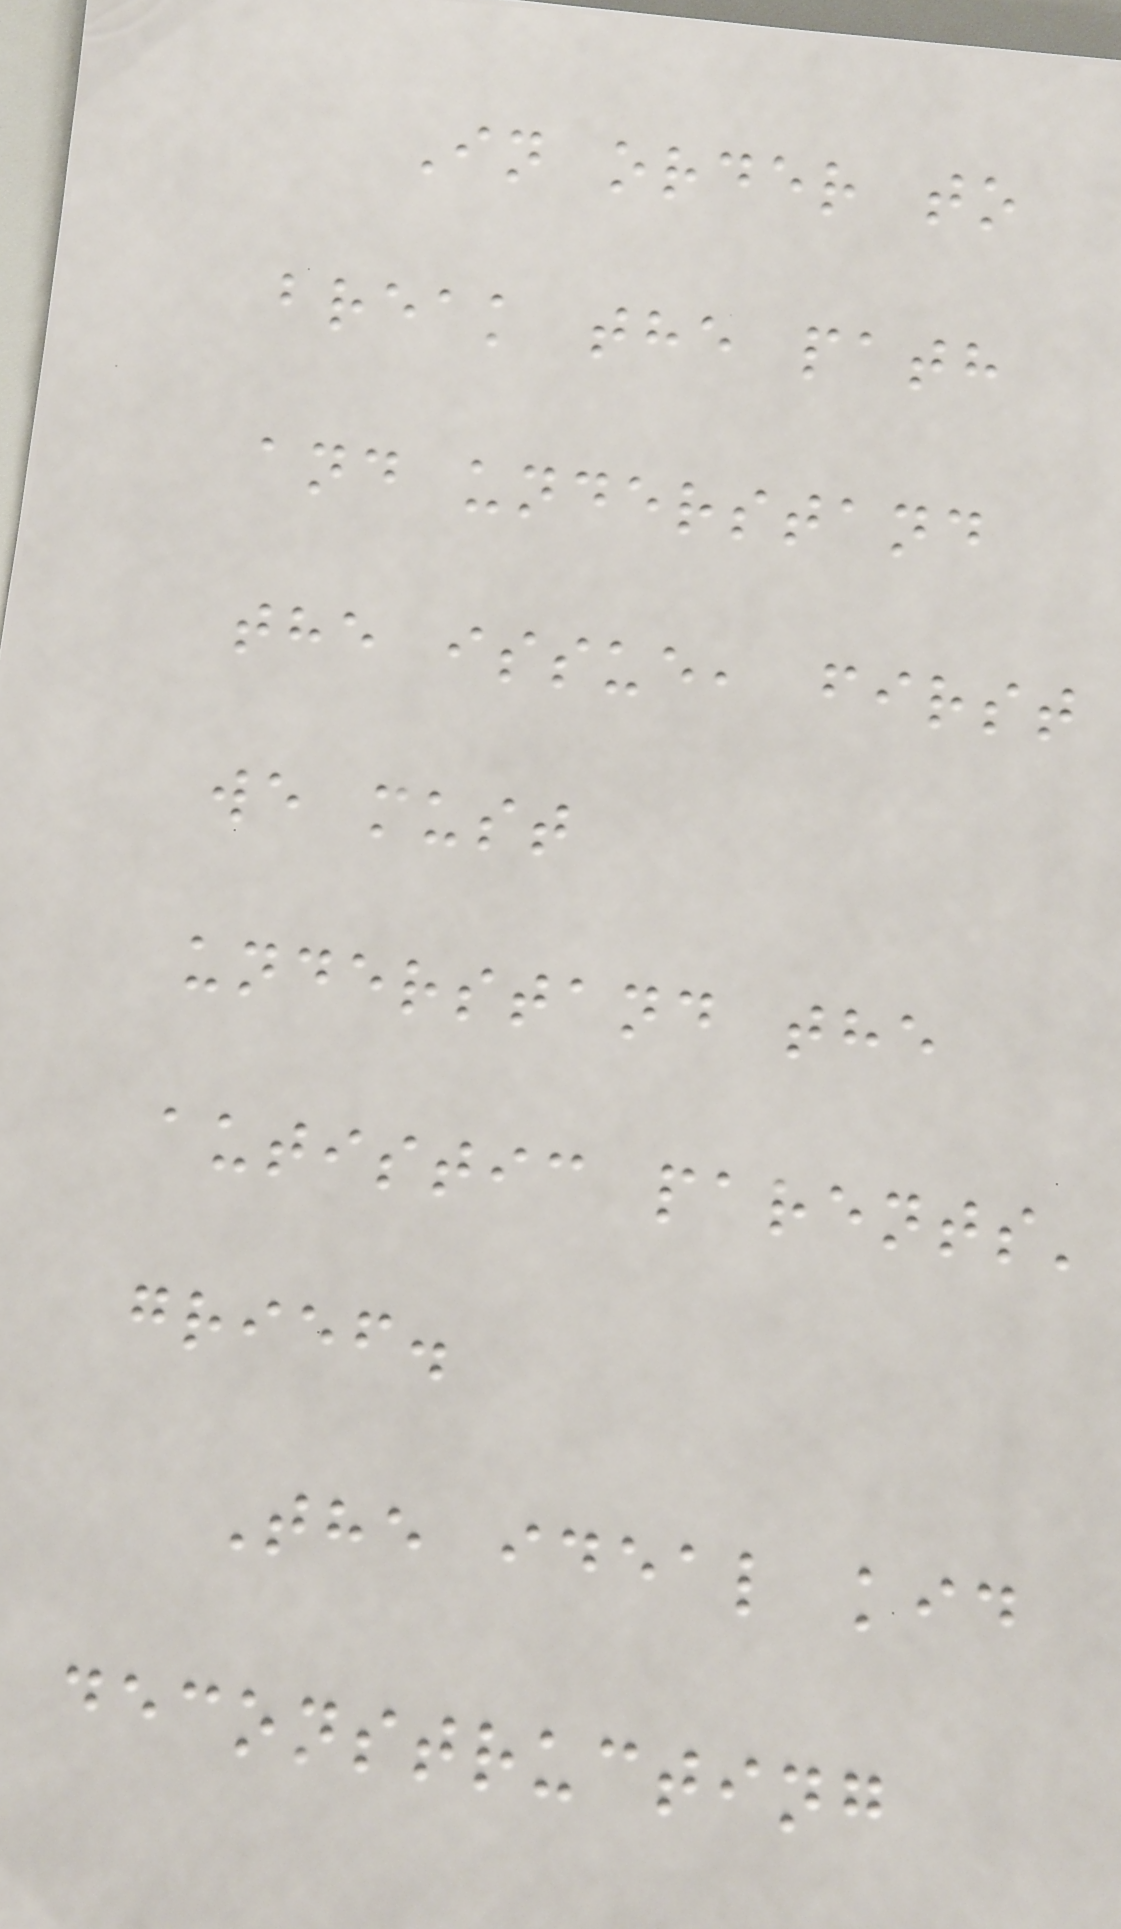In order to
break the path
and understand
the issue, first
we must
understand the
autistic parents'
grief.
The ideal kid
deconstructing
